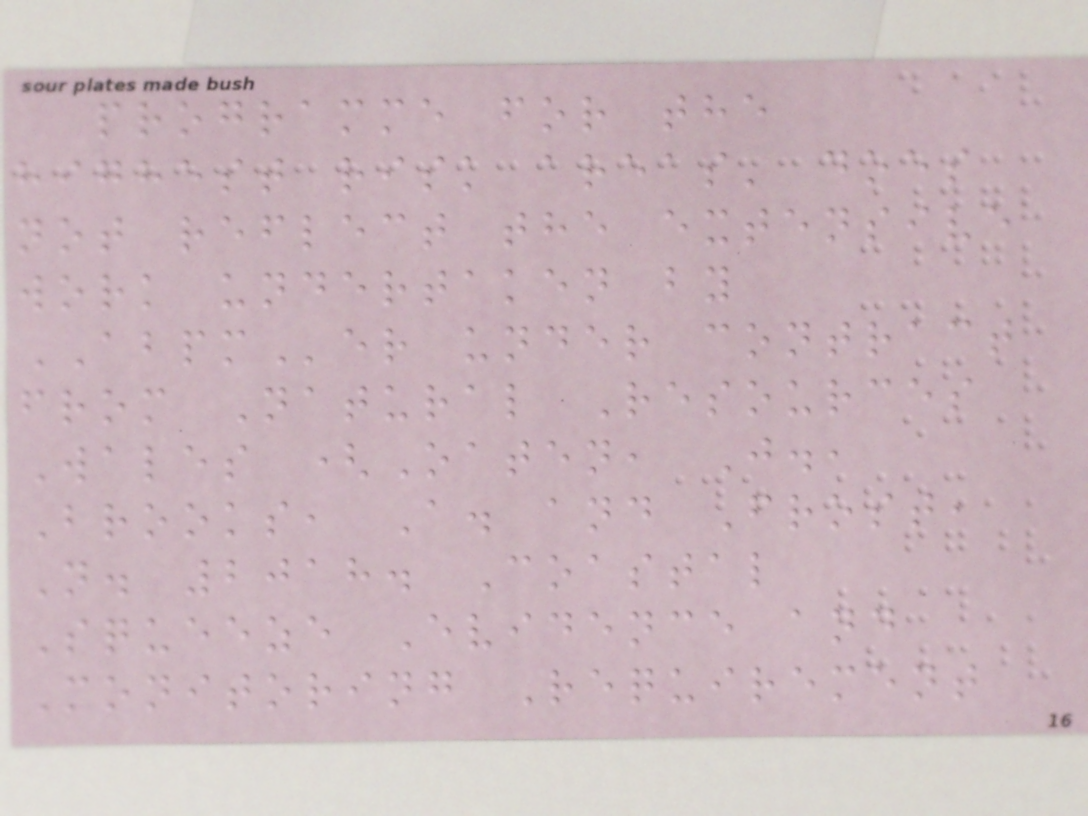programme for the
highest risk areas' does
not reflect the extensive
work undertaken by
ABPMer under contract
from Natural Resources
Wales (Oaten, J.,
Brooks, A. and Frost,
N. 2018. Coastal
Squeeze Evidence and
Monitoring Requirement
